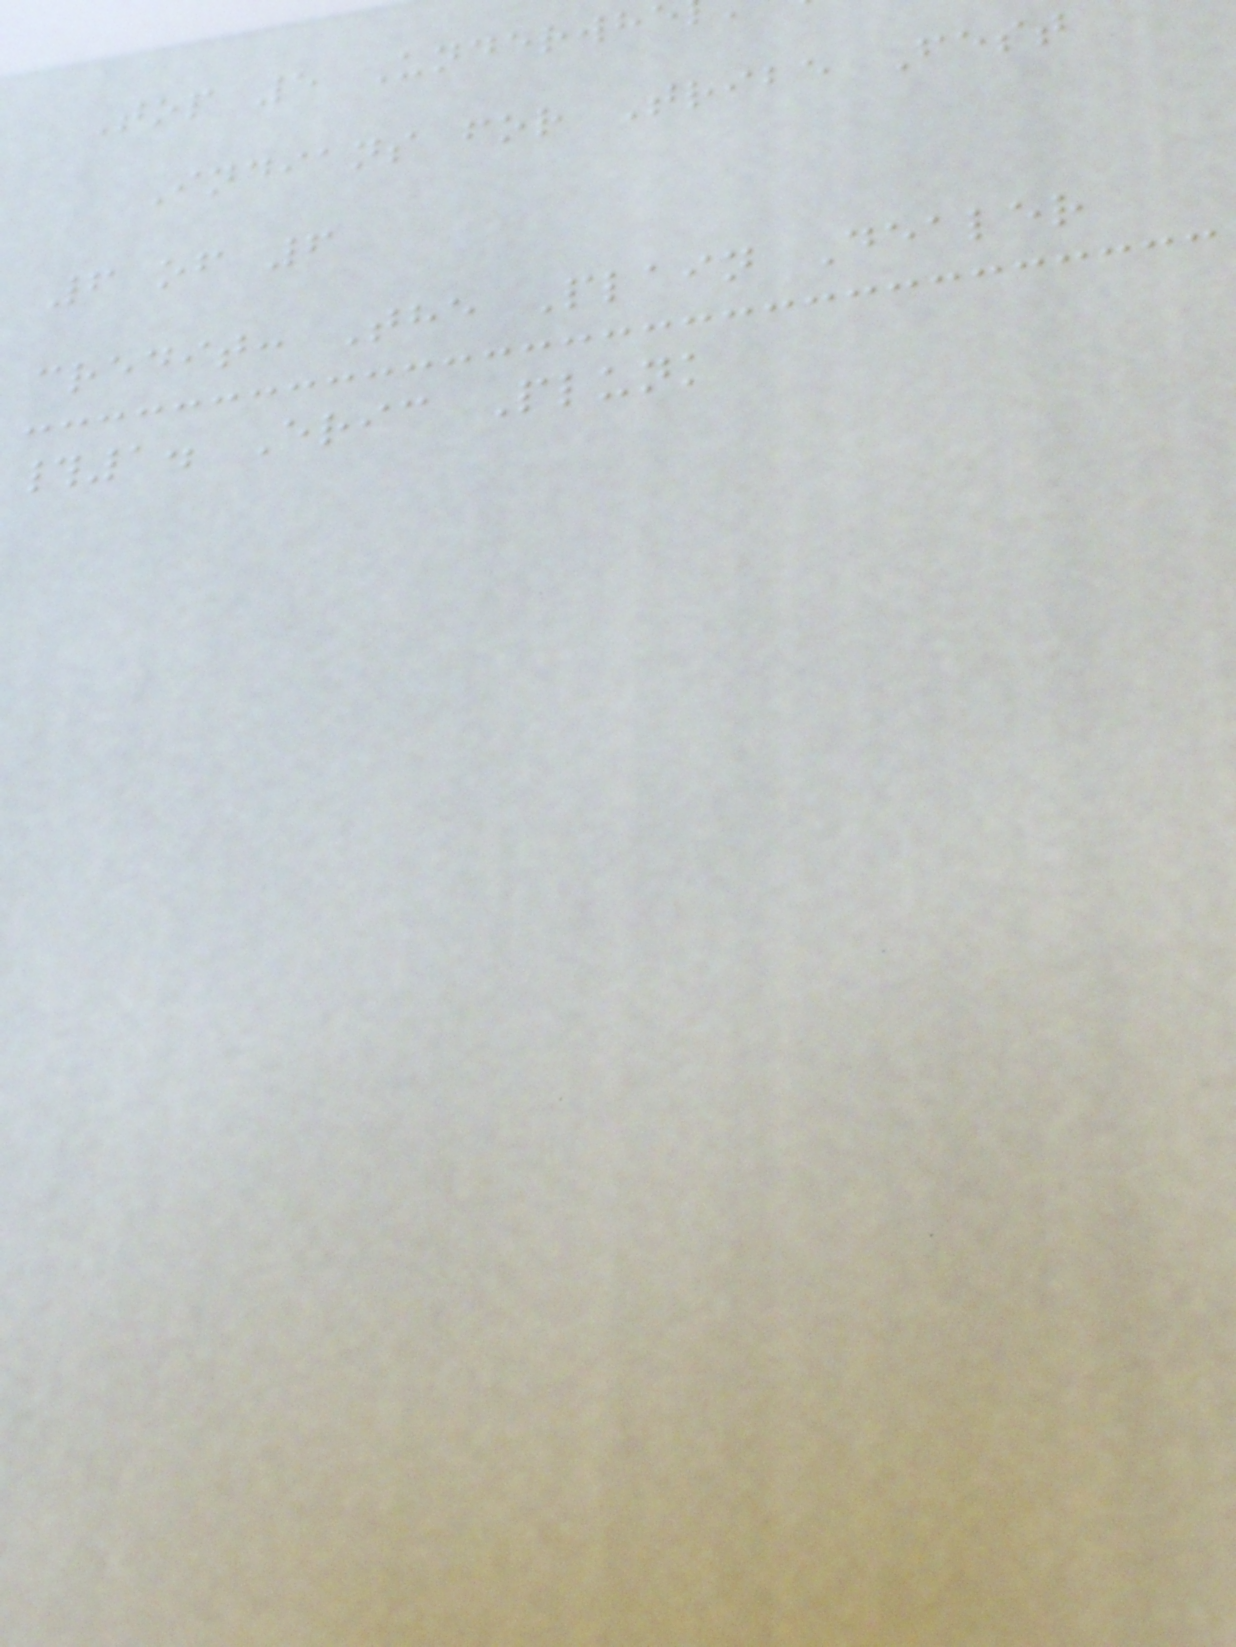Top 5 Underwh
Indians for Tribe Fest
6 of 6
credit: The Plain Dealer
#1. Eric Plunk
